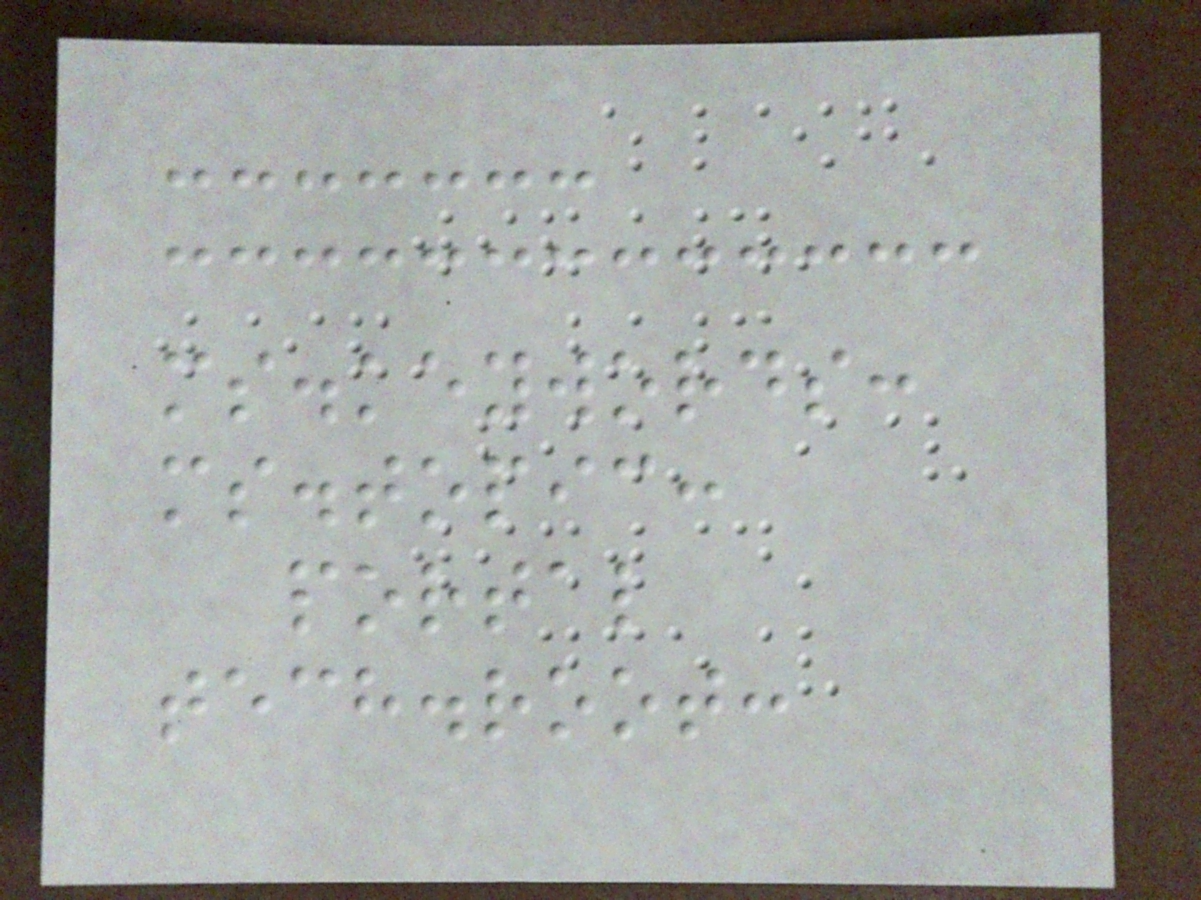ms.keywords:
ms.topic:
portal
tech.root:
